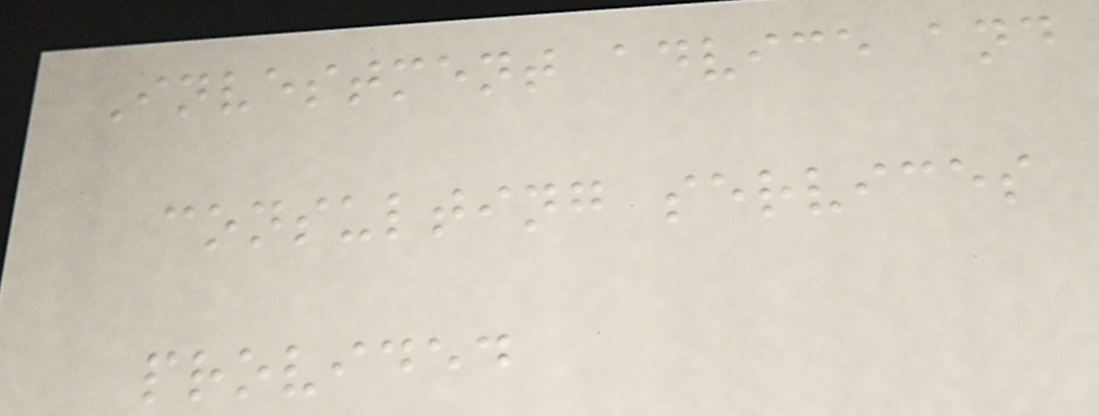Investment advice and
consulting services
provided
